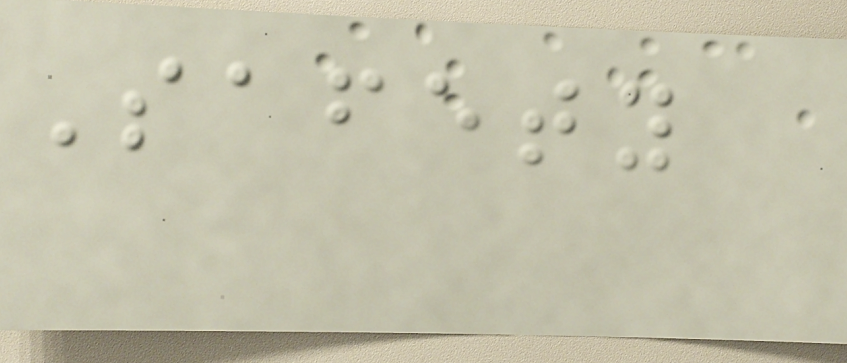Safety
